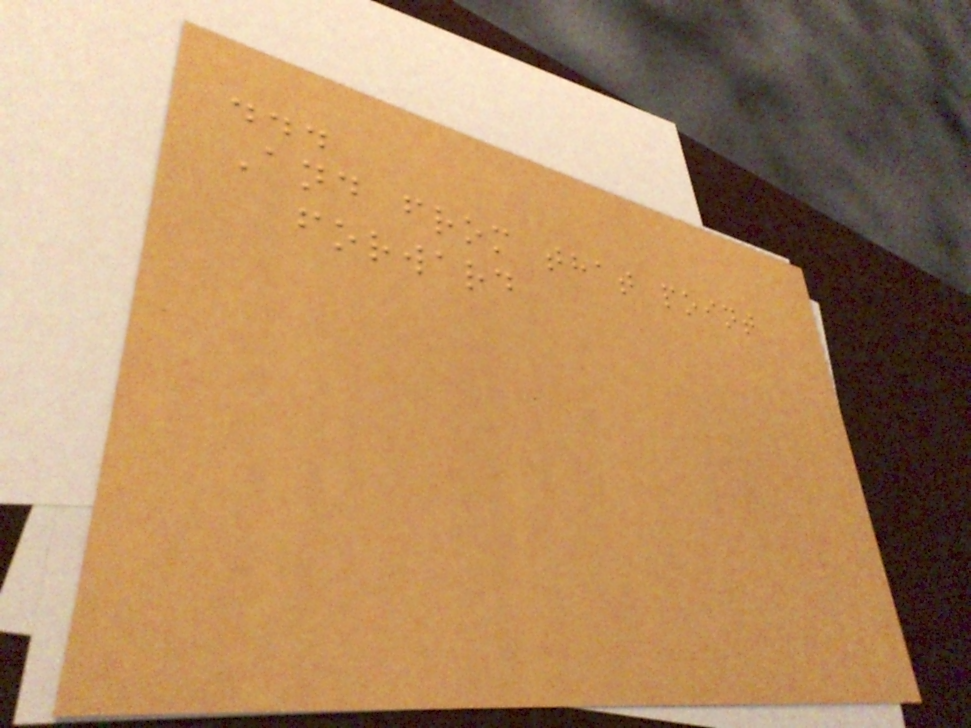...
And from that point
forward
